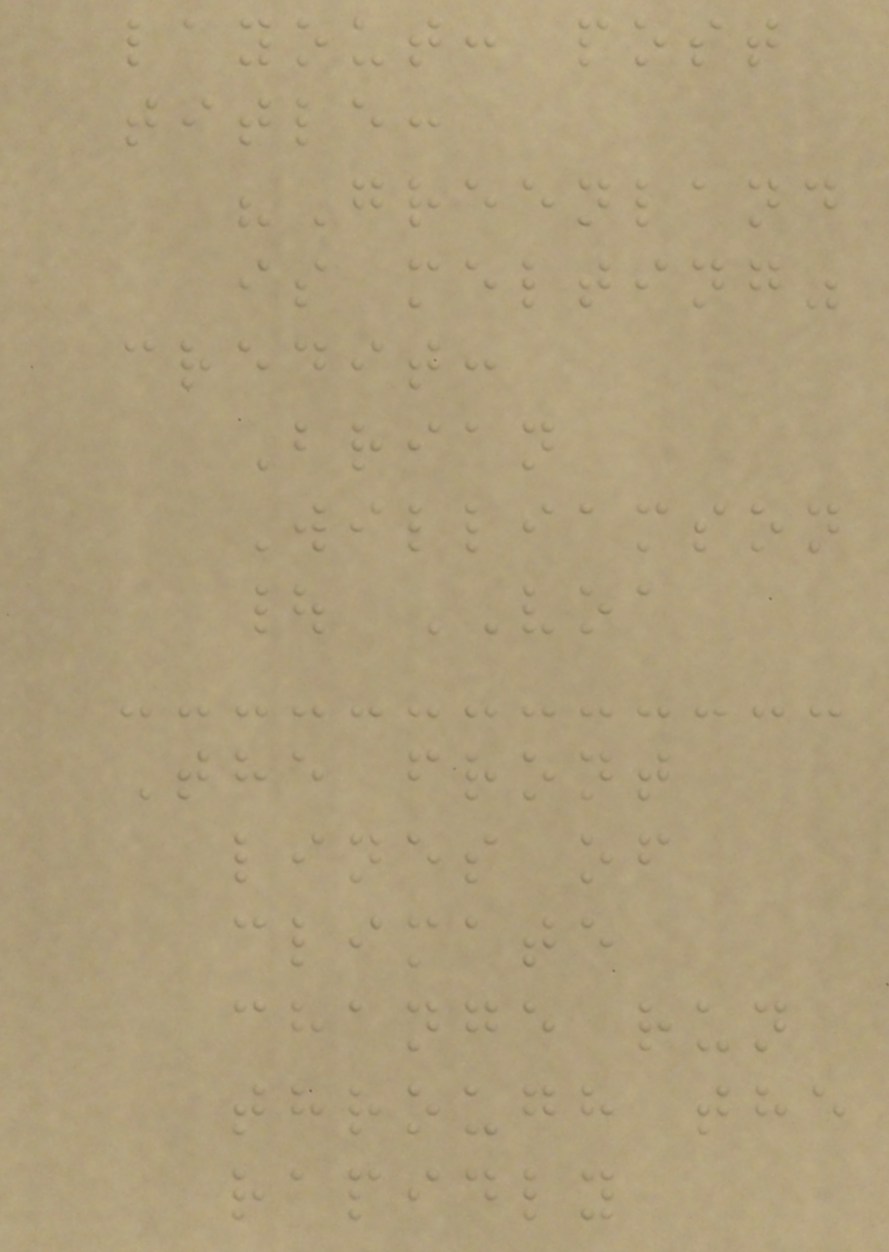layout: post
title:
"Greenland
is melting"
credit:
Brian
Williamson
| VOA
The front
lines of
climate
change run
through the
rapidly
